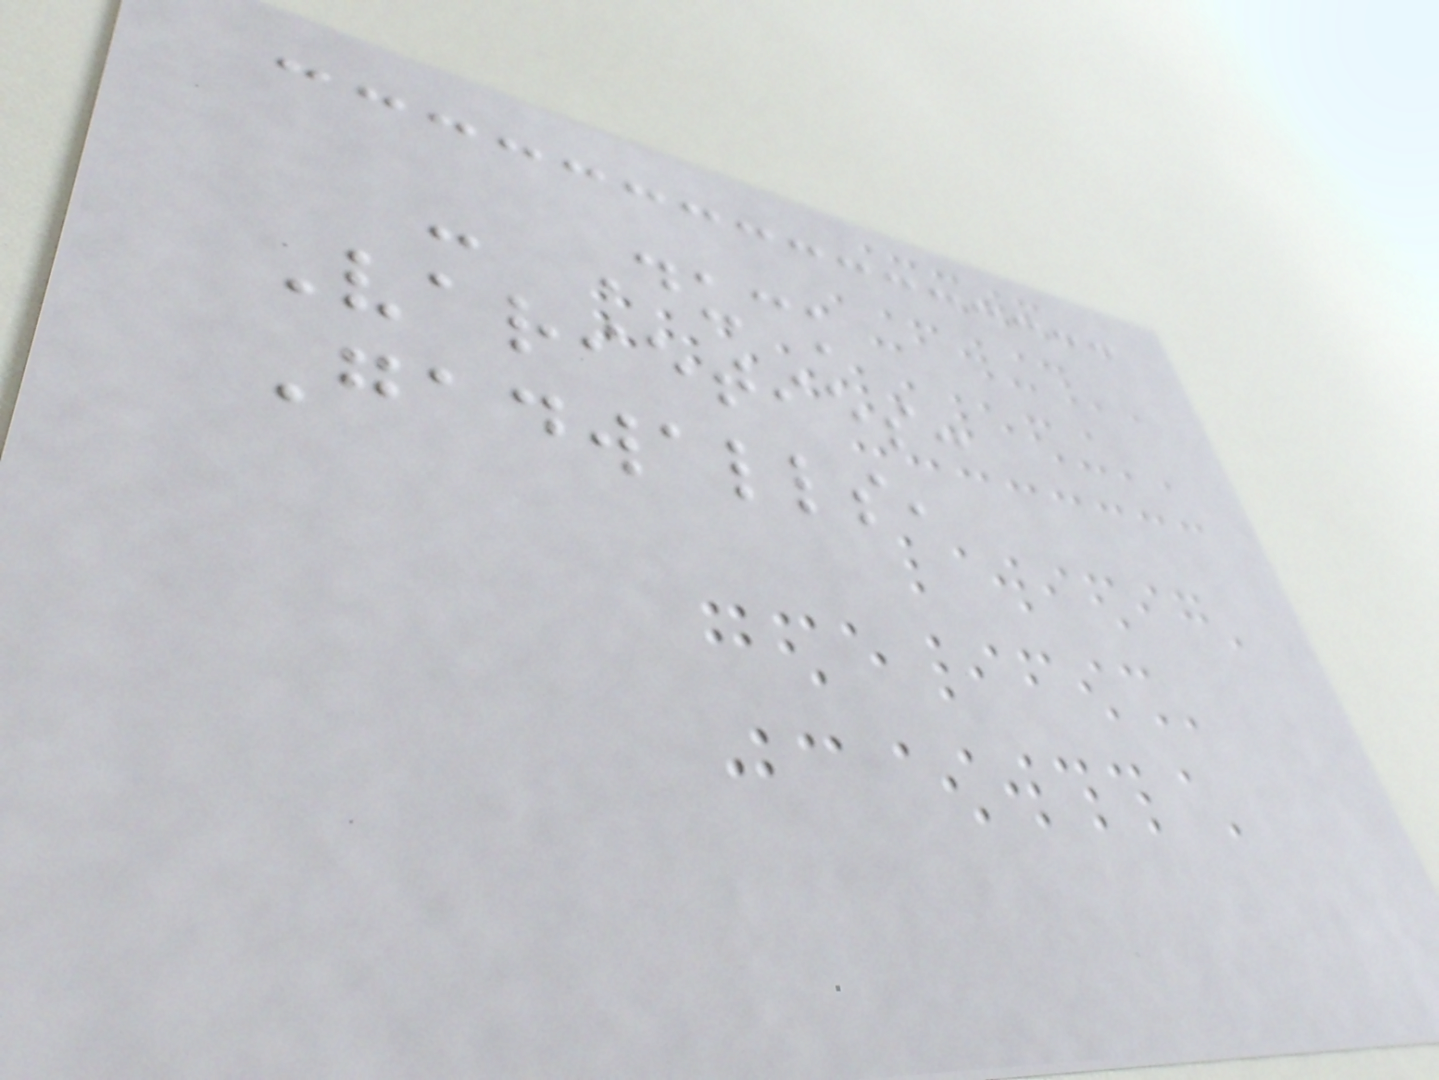- Duck
Varieties:
Gadwalls,
